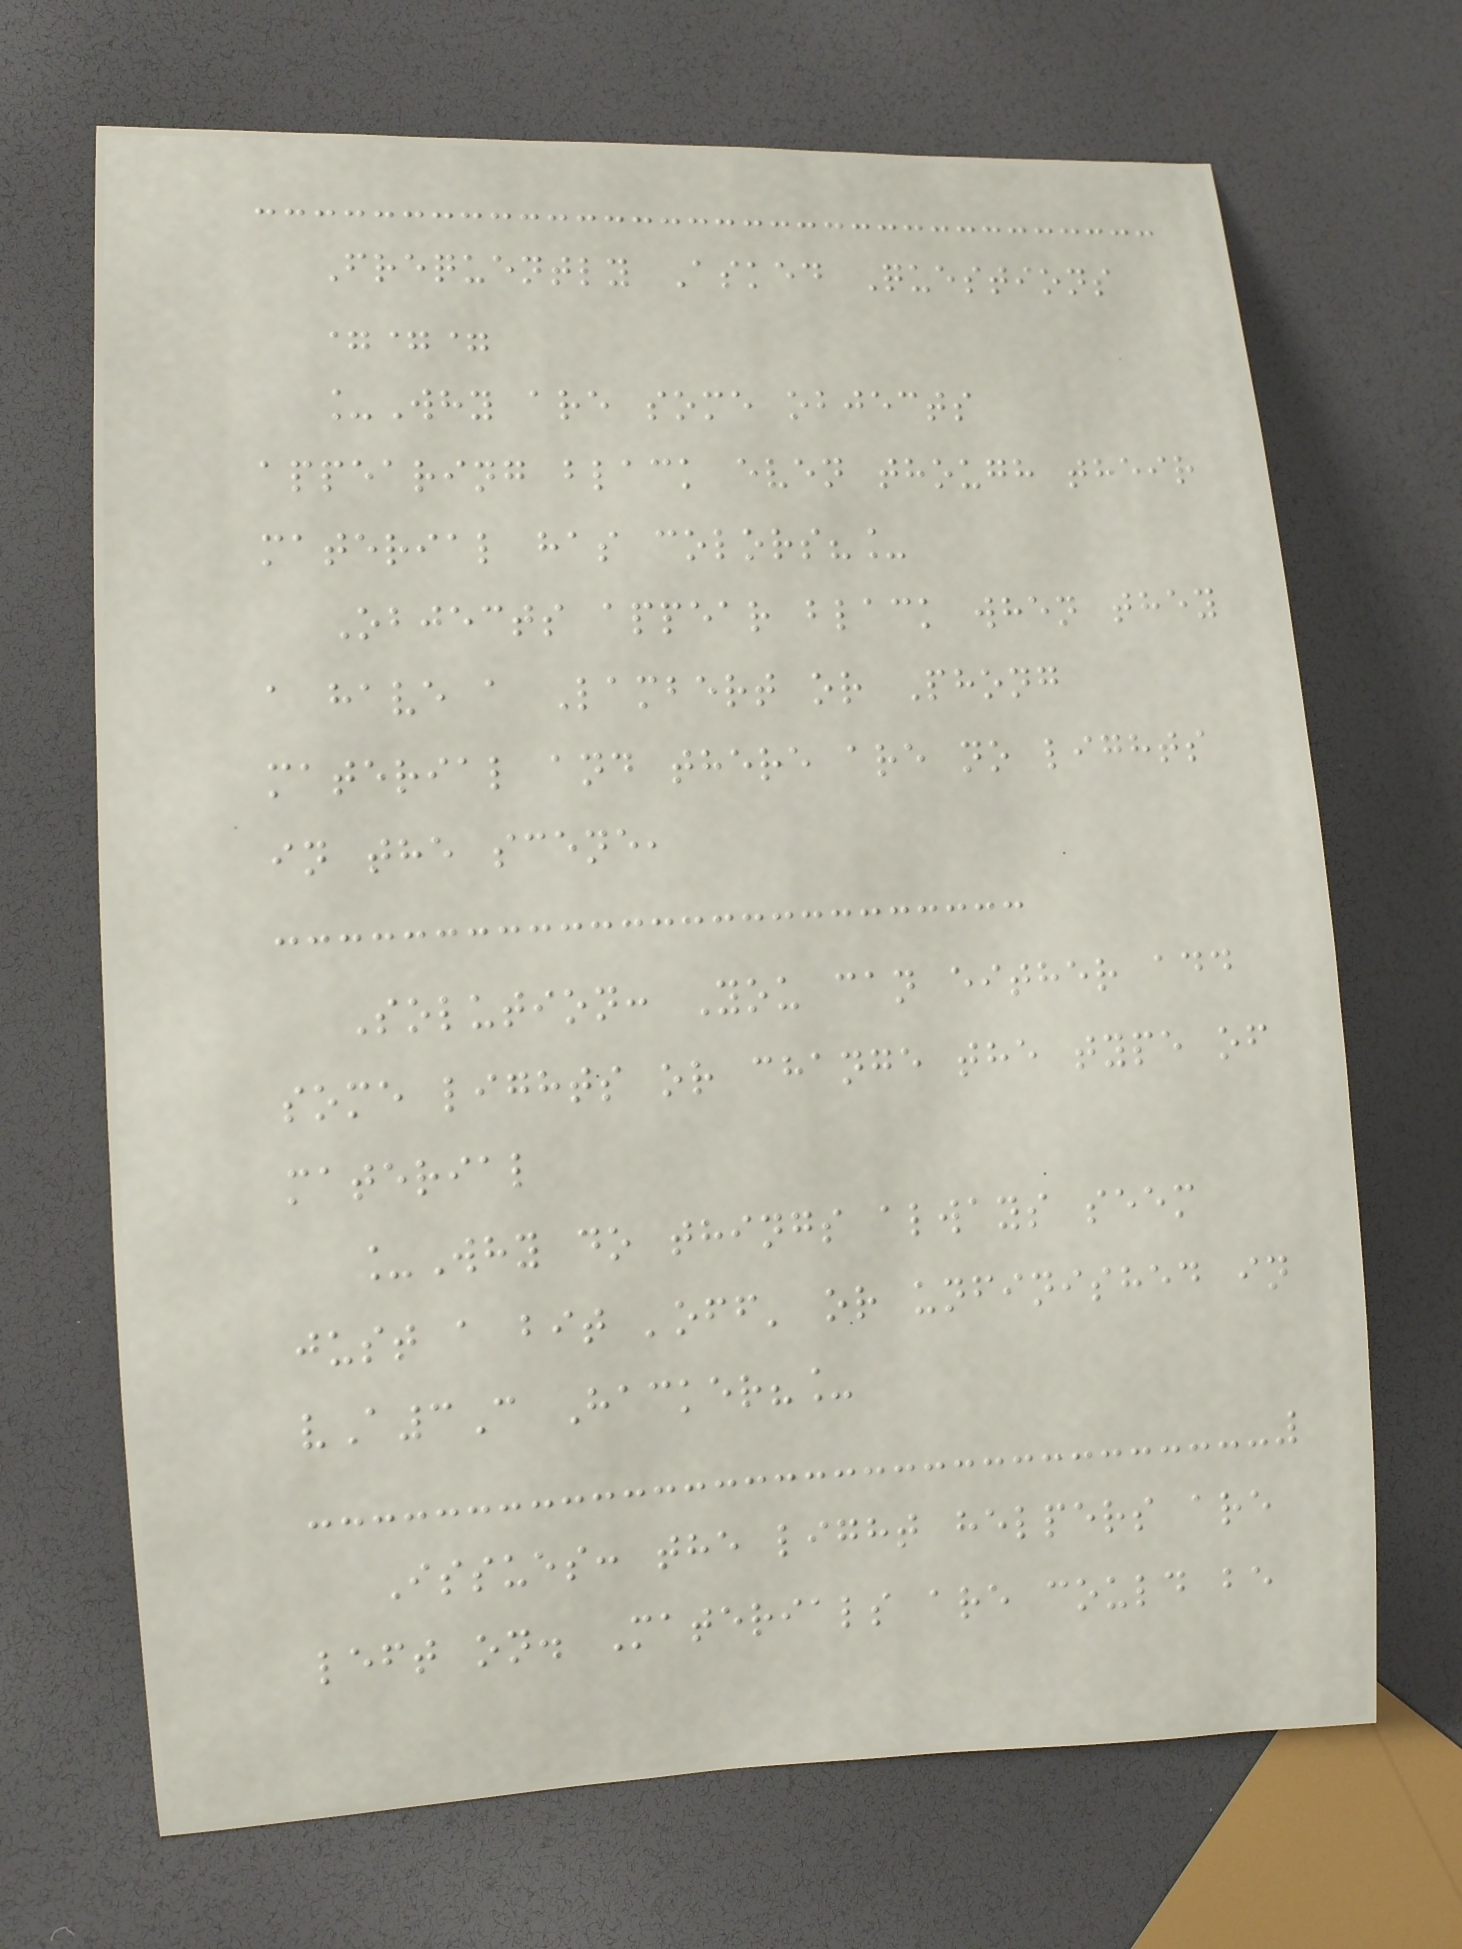Frequently Asked Questions
===
_Why are some objects
appearing black even though their
material has colors?_
Objects appear black when they
a have a Lambert or Phong
material and there are no lights
in the scene,
Solution: You can either add
some lights or change the type of
material
_Why do things always seem
just a bit 'off' or unfinished in
vA3C Hacker?_
Issues: the light helpers are
left on. Materials are could be
